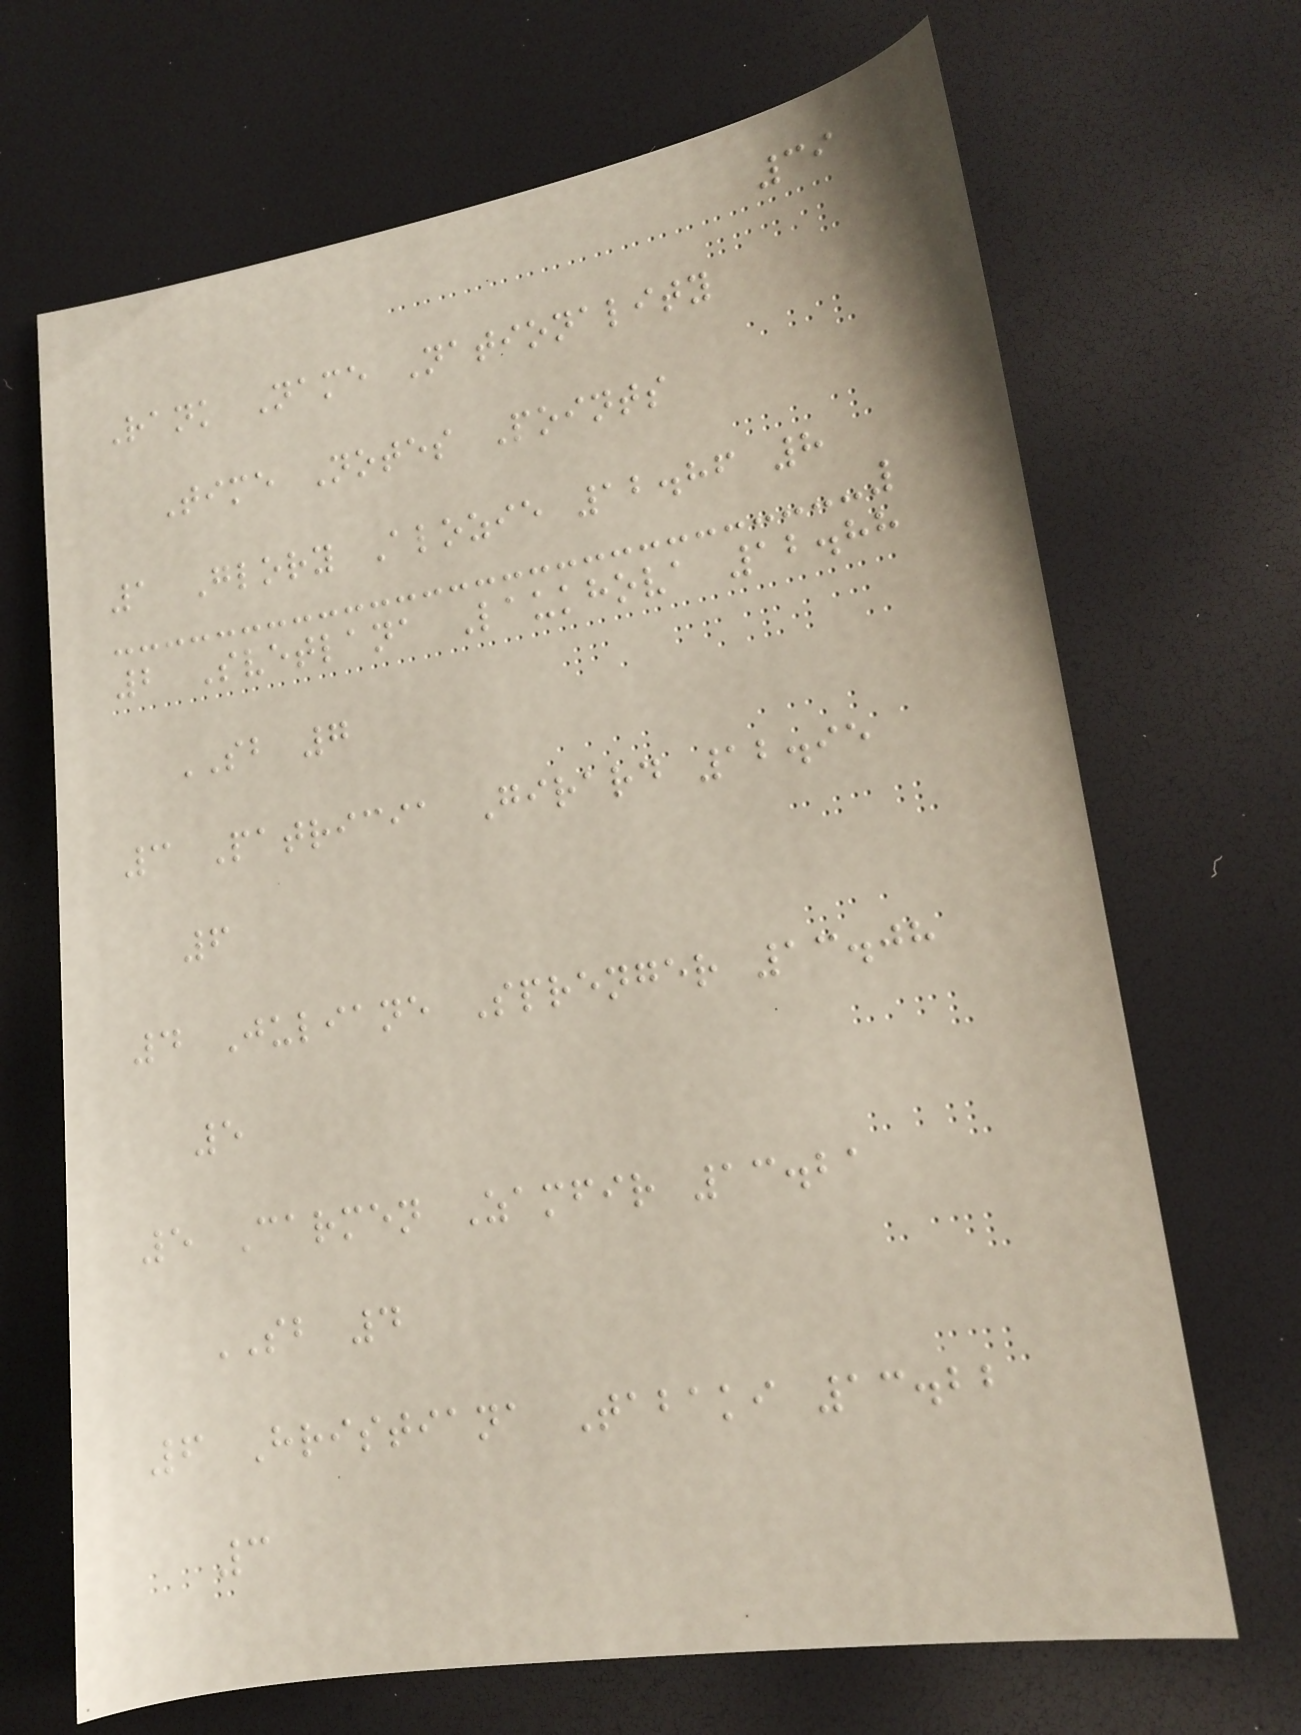39
Rank Name Nationality
Time Notes Points
1 Glory Alozie 12.86 8
2 Svetlana Laukhova 12.88
SB 7
3 Patricia Girard 12.95
6
4 Juliane Sprenger 13.08
5
5 Carmen Zamfir 13.21
SB 4
6 Hristiana Tabaki 13.22
3
